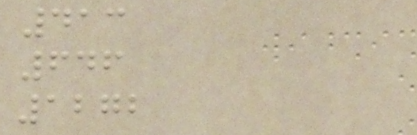413
646
1272
